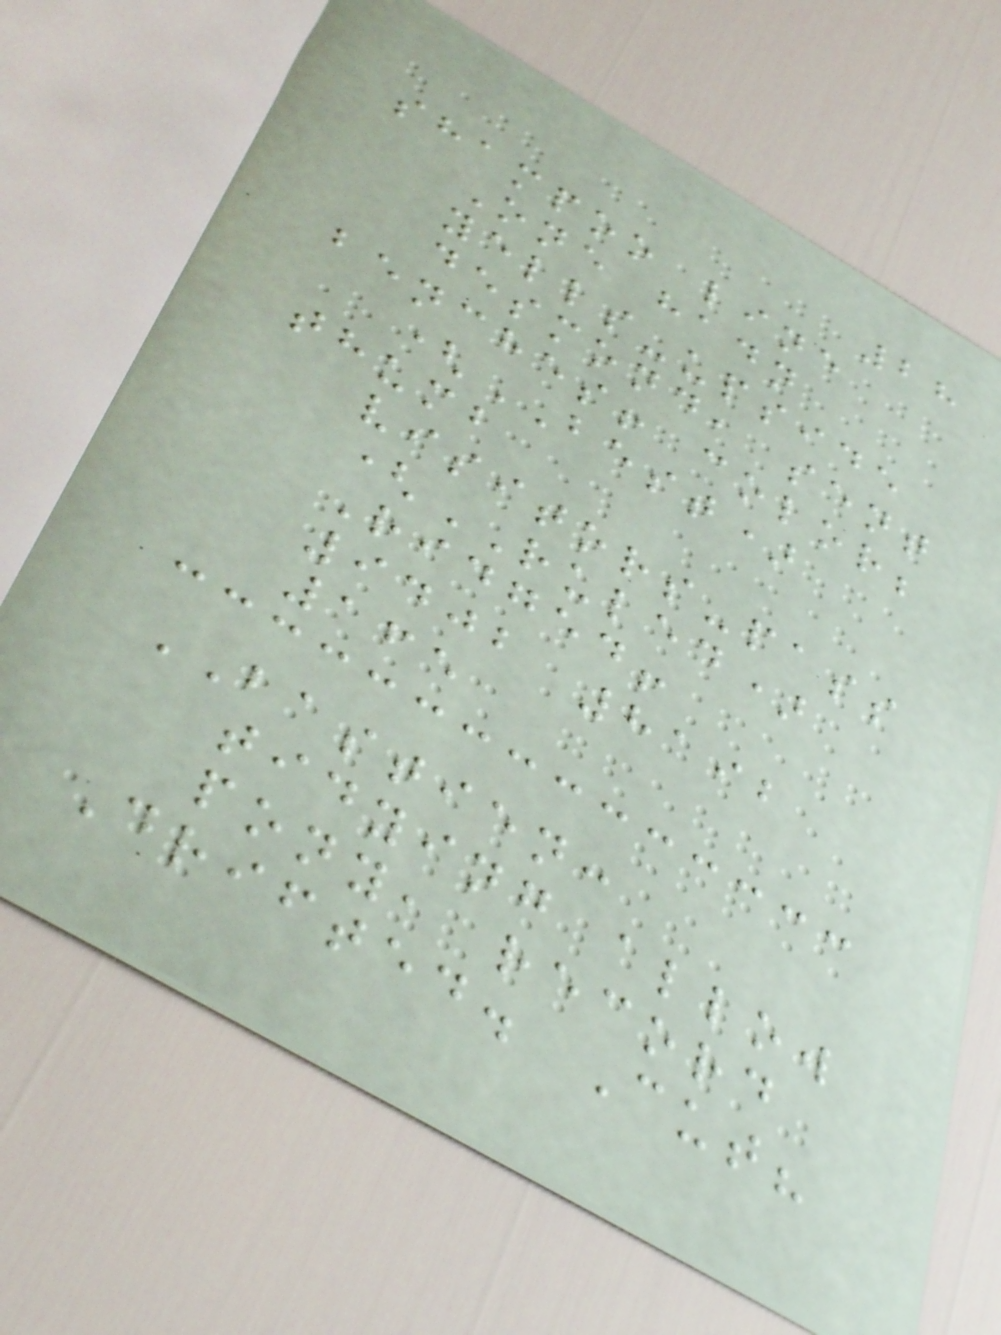28
shampoo line
One hadn
yells-upside
desmond, sent
benches! color;
(BEST)
thumb
visitors-pass
(RULED)
Ridged!
9402 8192
165
BASTIEN:
tidying allow
pony, record
Drifted. Cut?
